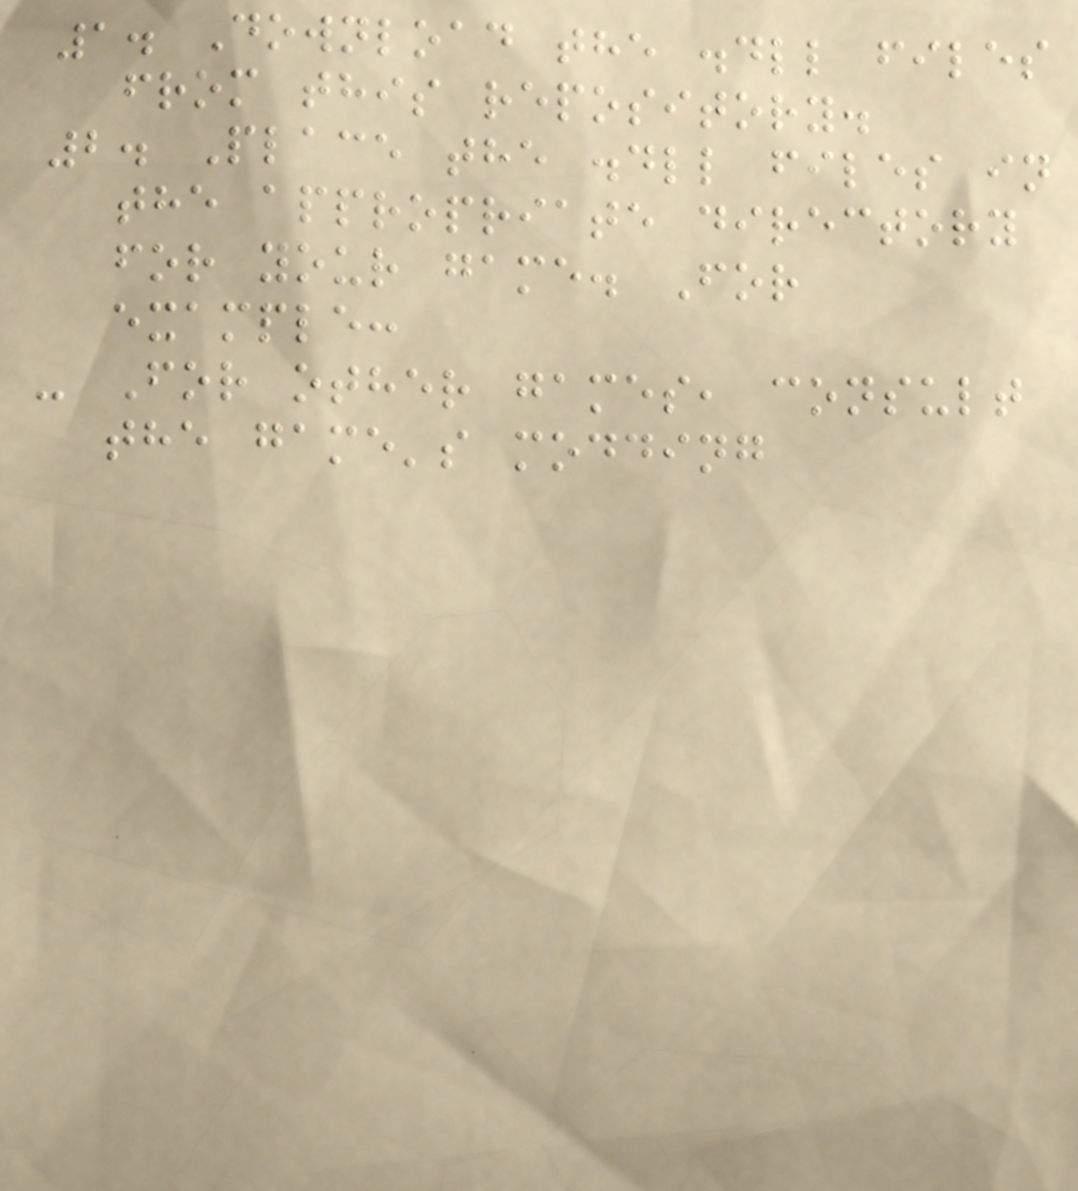1. Download the .dll files
from this repository.
2. Place the .dll files in
the appropriate directory
for your game. For
example:
- For other games, consult
the game's modding
